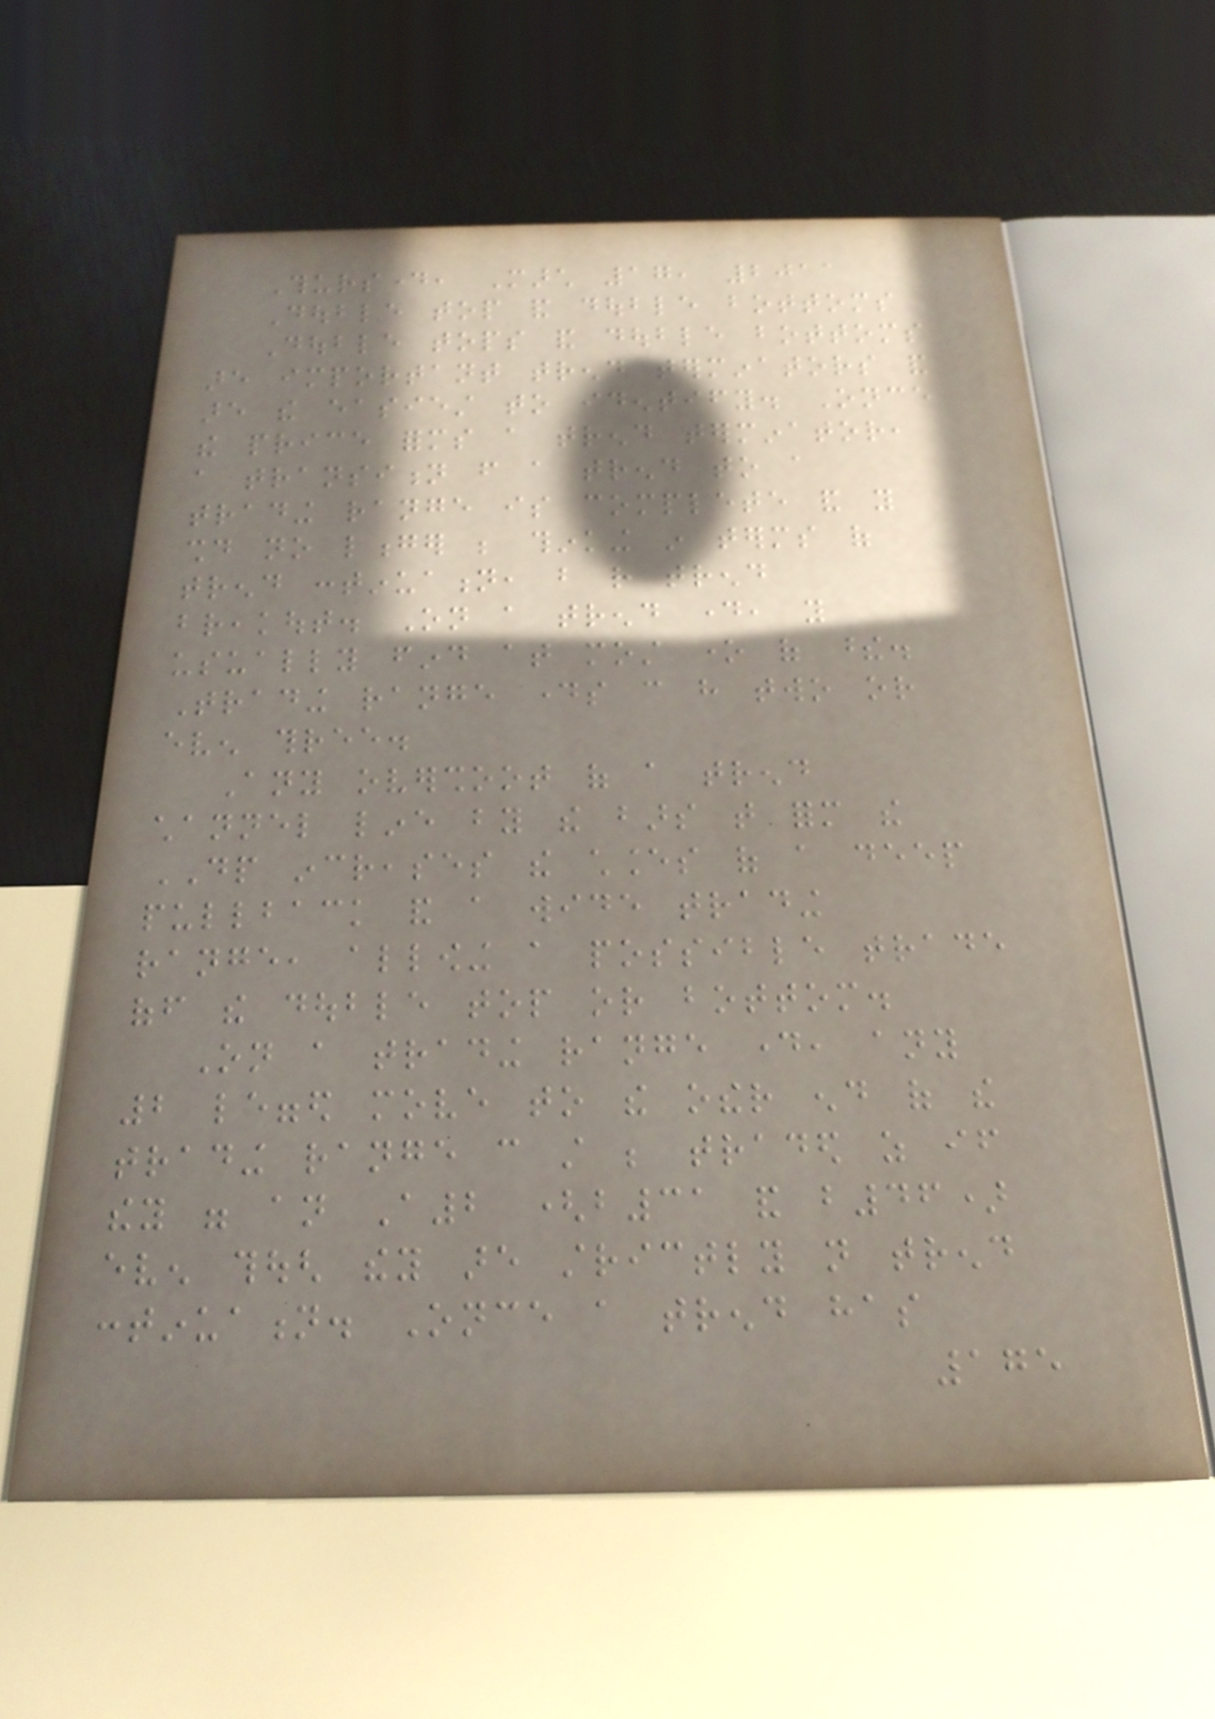Thursday, March 17, 2011
Double top and double bottoms
Double tops and double bottoms
are important trend terminators and
are the easiest to identify. Once
the price forms a trend terminator,
a transition from a trend to a
trading range is complete and you
should no longer be thinking in terms of
trend continuation, but rather trend
breakout. On a trend day, you
usually find at most one of these.
Trading range days can have two or
even three.
Any overshoot of a trend
channel line by the bars that form the
DP increases the chances of a deep
pullback and a wide trading
range, allowing a possible trade
off the double top or bottom.
On a trading range day, any
2 legged move to the other end of the
trading range can still be traded as if
they were an A2 (b31 and b46)
even though they are strictly not trend
continuation. Once a trend has
175
